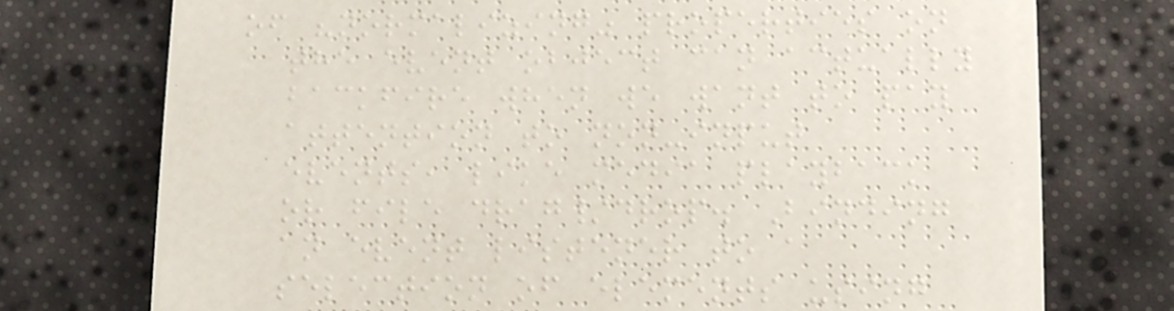of "normalizing" properties on
the event object can actually
backfire when we want to pay
attention to non-input
events, like media playback
or file drag/drop. Binding
an event listener to a
selection of elements using
